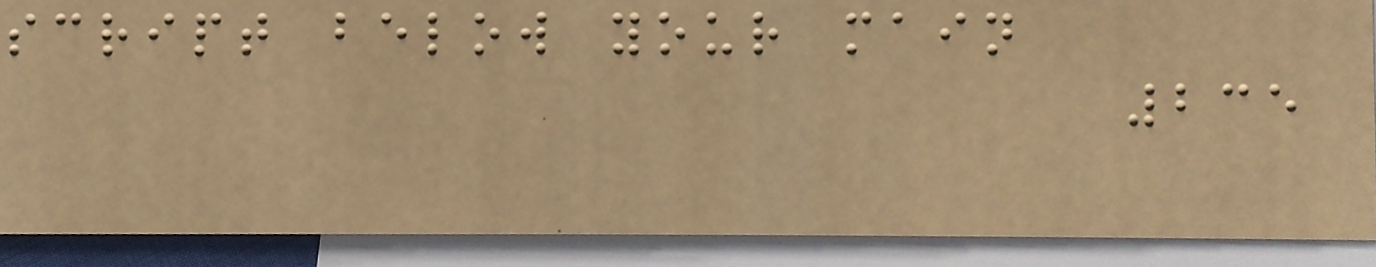script below your main
235
